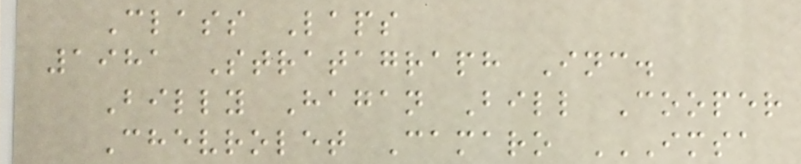Class Laps
1981 Stratagraph Inc.
Billy Hagan Bill Cooper
Chevrolet Camaro IMSA
